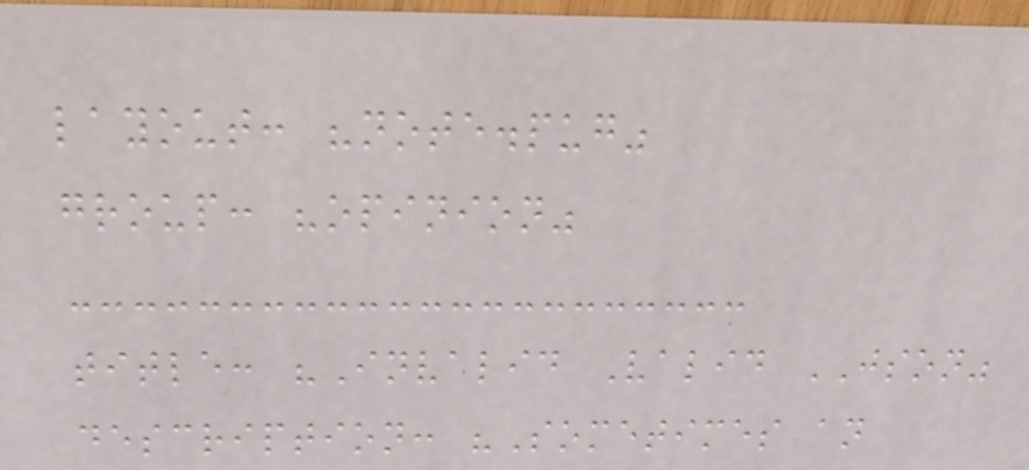layout: "note.pug"
group: "opinion"
title: "Invalid Valid JSON"
description: "Sometimes an
